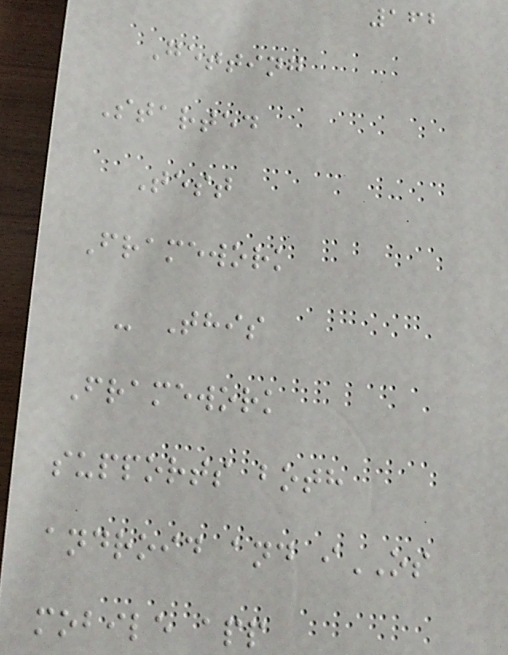162
Getting
Started
Test
Framework
- This
Framework
supports both
android and iOS
mobile app
